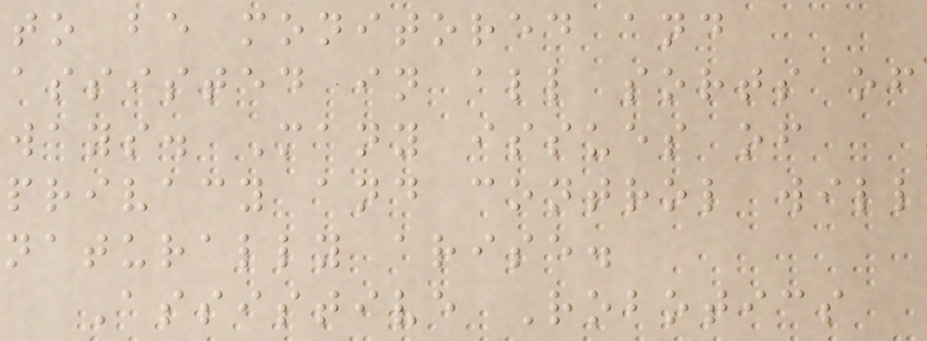to be monitored and
assisted in all sorts of
ways. Many issues of
privacy and control will
naturally arise.
Assistive Robotics
